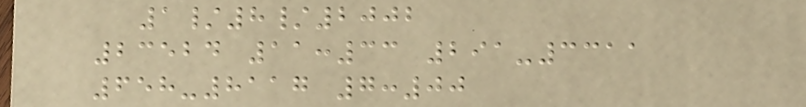1/8/2002
23524 11:33 291-3311
658-8117 7:00
